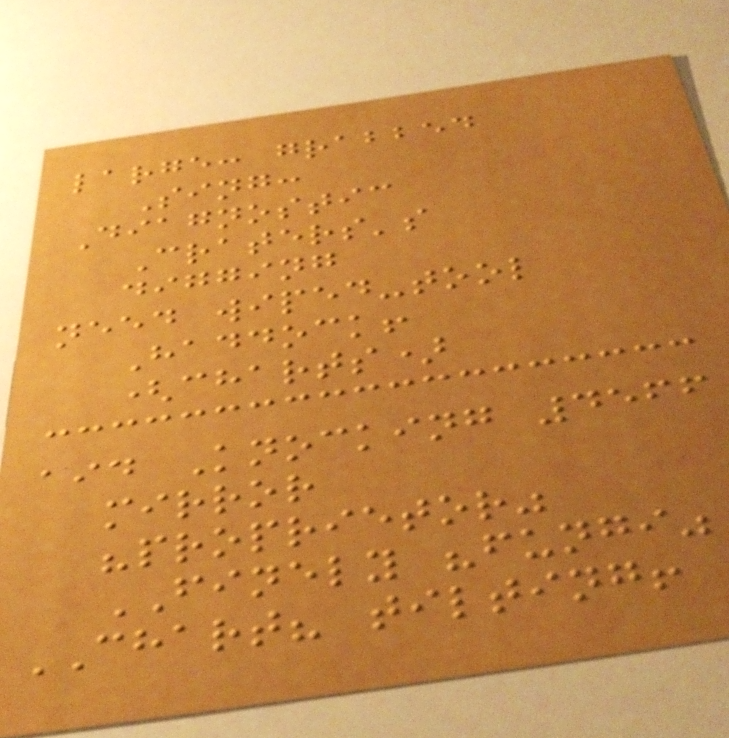large: grabbed
Sing:
Diagnostic
Craters's
digging
need wiped-tool
Haddock!
(charts)
aid Knocking 4566
mirror
"proprietor"
FINELY "fungi"
CHART? tilting!
